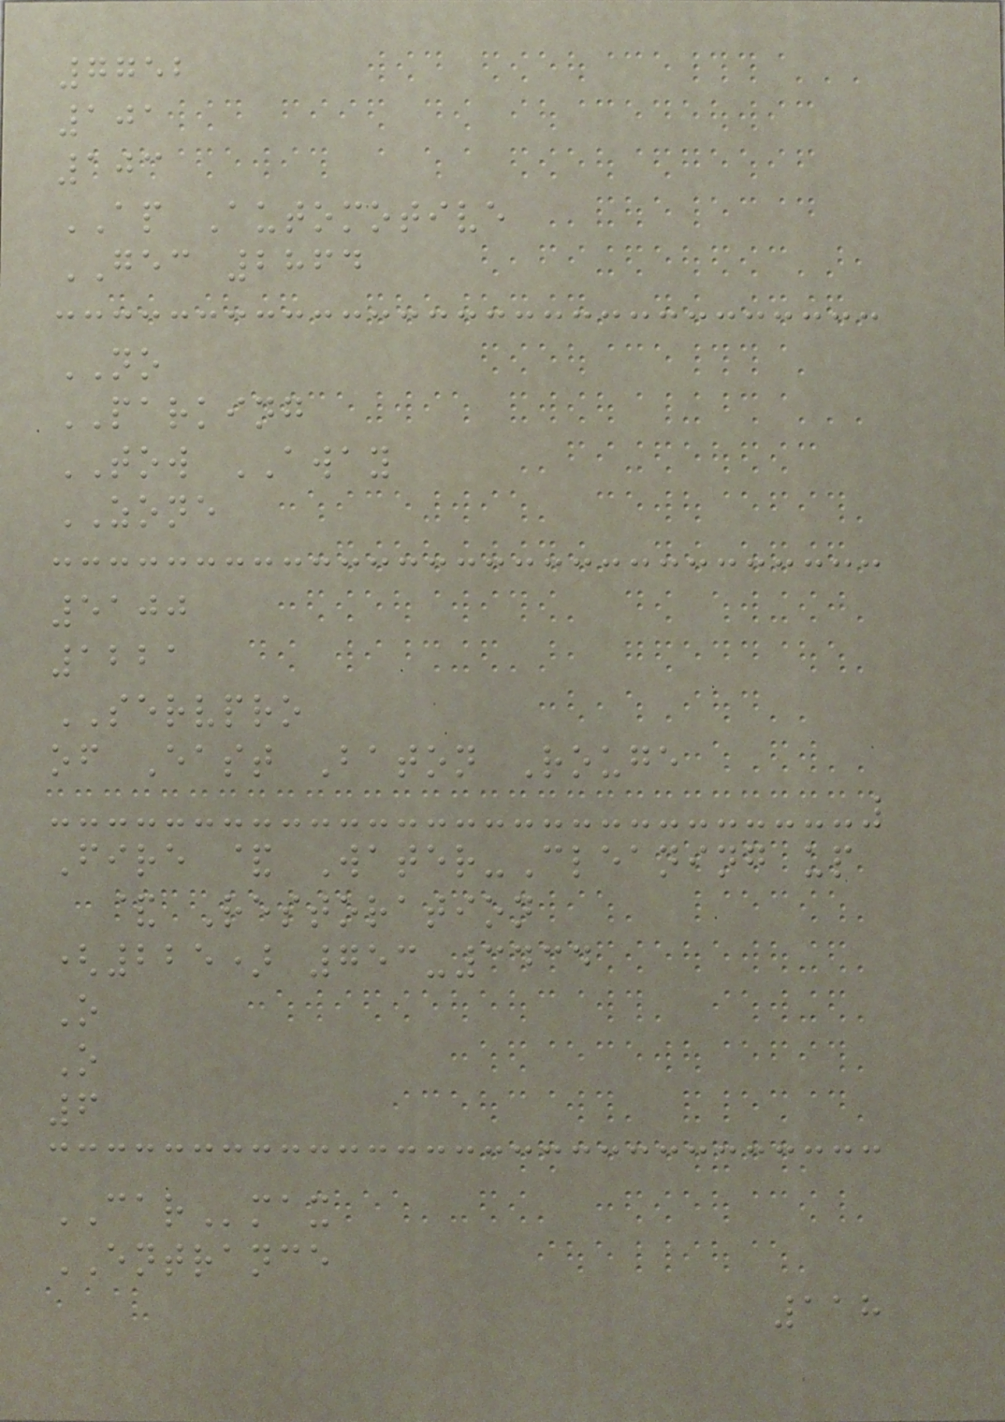7752
101
103
AP Automotive
GEC 2864
NO
PARKING
TOW AWAY
ZONE
5100
1221
SERVPRO
of East Baton Rouge
Fire & Water-Cleaning up
& Restoration
(225) 753-3434
O
O
6
CARmax
ENTRANCE
118
